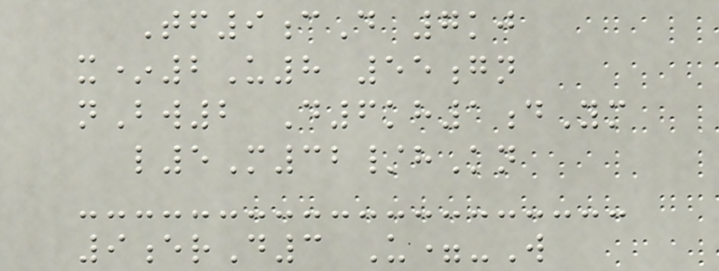Tf9cD 7kj
x*2U8 55gn
nBw2 D6kh1dYm
l5M32/hKn
9erD3 U=-W
